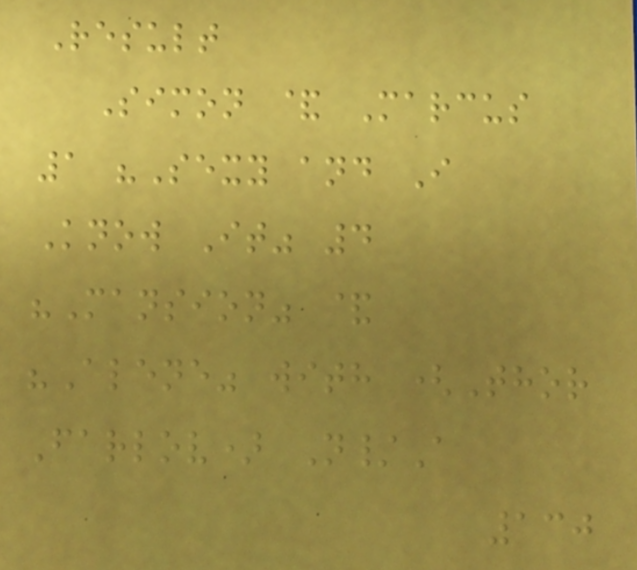Result
Simon & Marcus
1 "Sexy and I
Know It" 4
"Mansion" &
"Alene" with (Thor
Farlov) N/A
130
